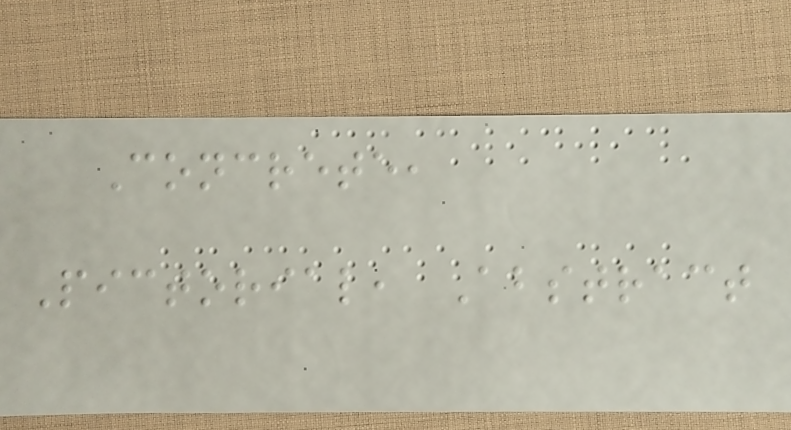Concrete,
Pictorial, Abstract
